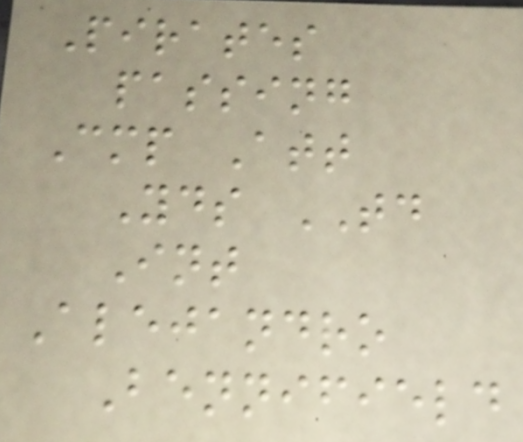Pirates
passing
Cmp Att
Yds TD
Int
Alejandro
Bennifield
